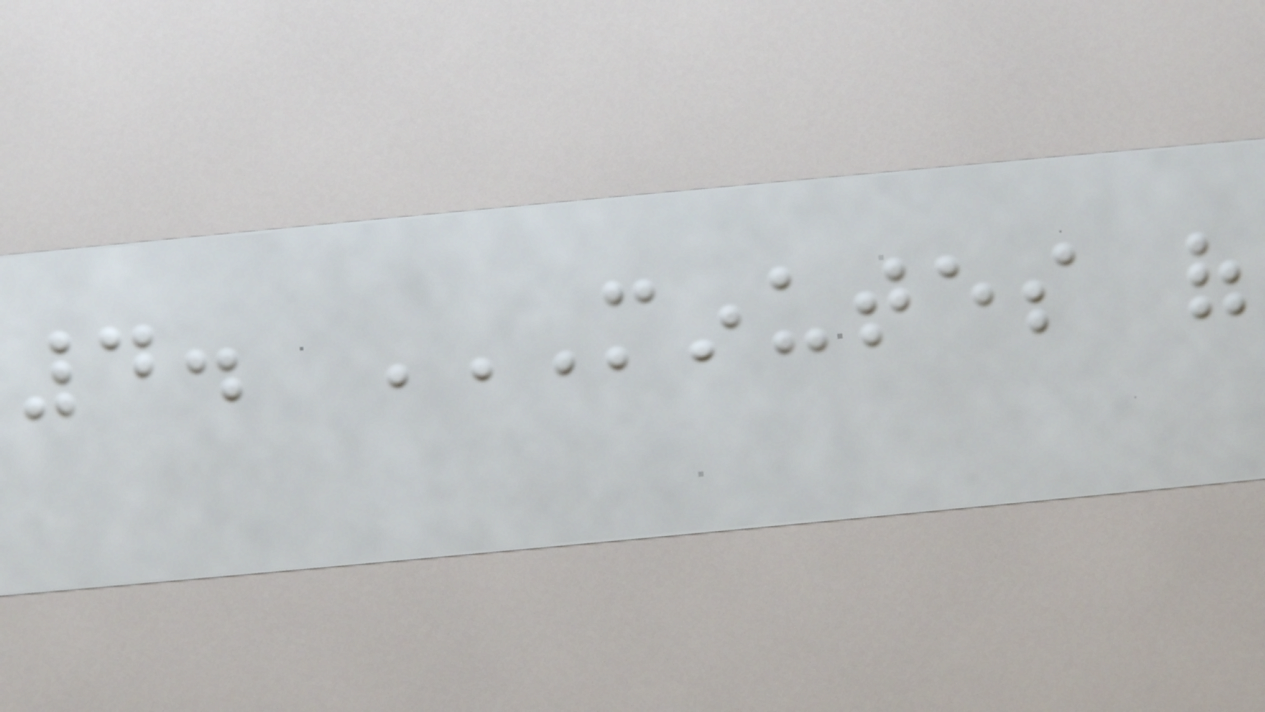4. MINUTES OF
